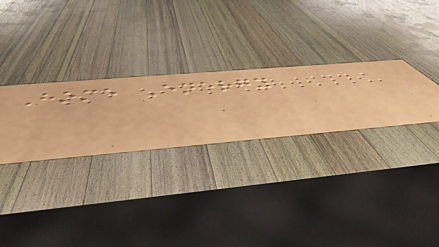Home Energy
